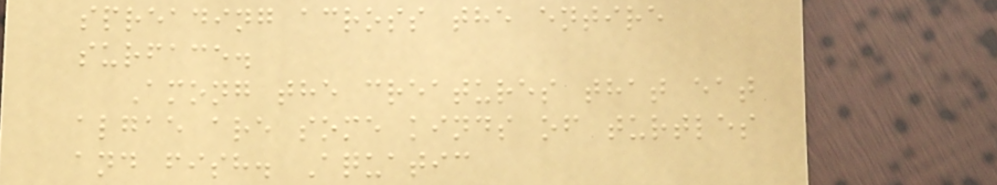spreading across the entire
surface.
Among the creatures that eat
algae are some kinds of turtles
and fish. Aquatic
